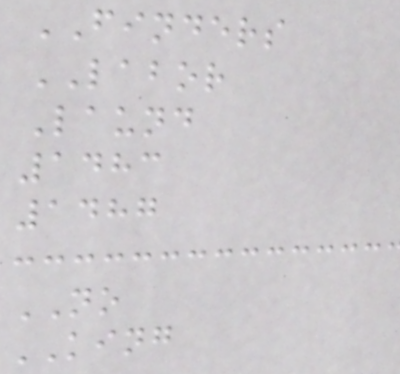FINDERS
LABOR
Laund
1483
1487
NO
KING
